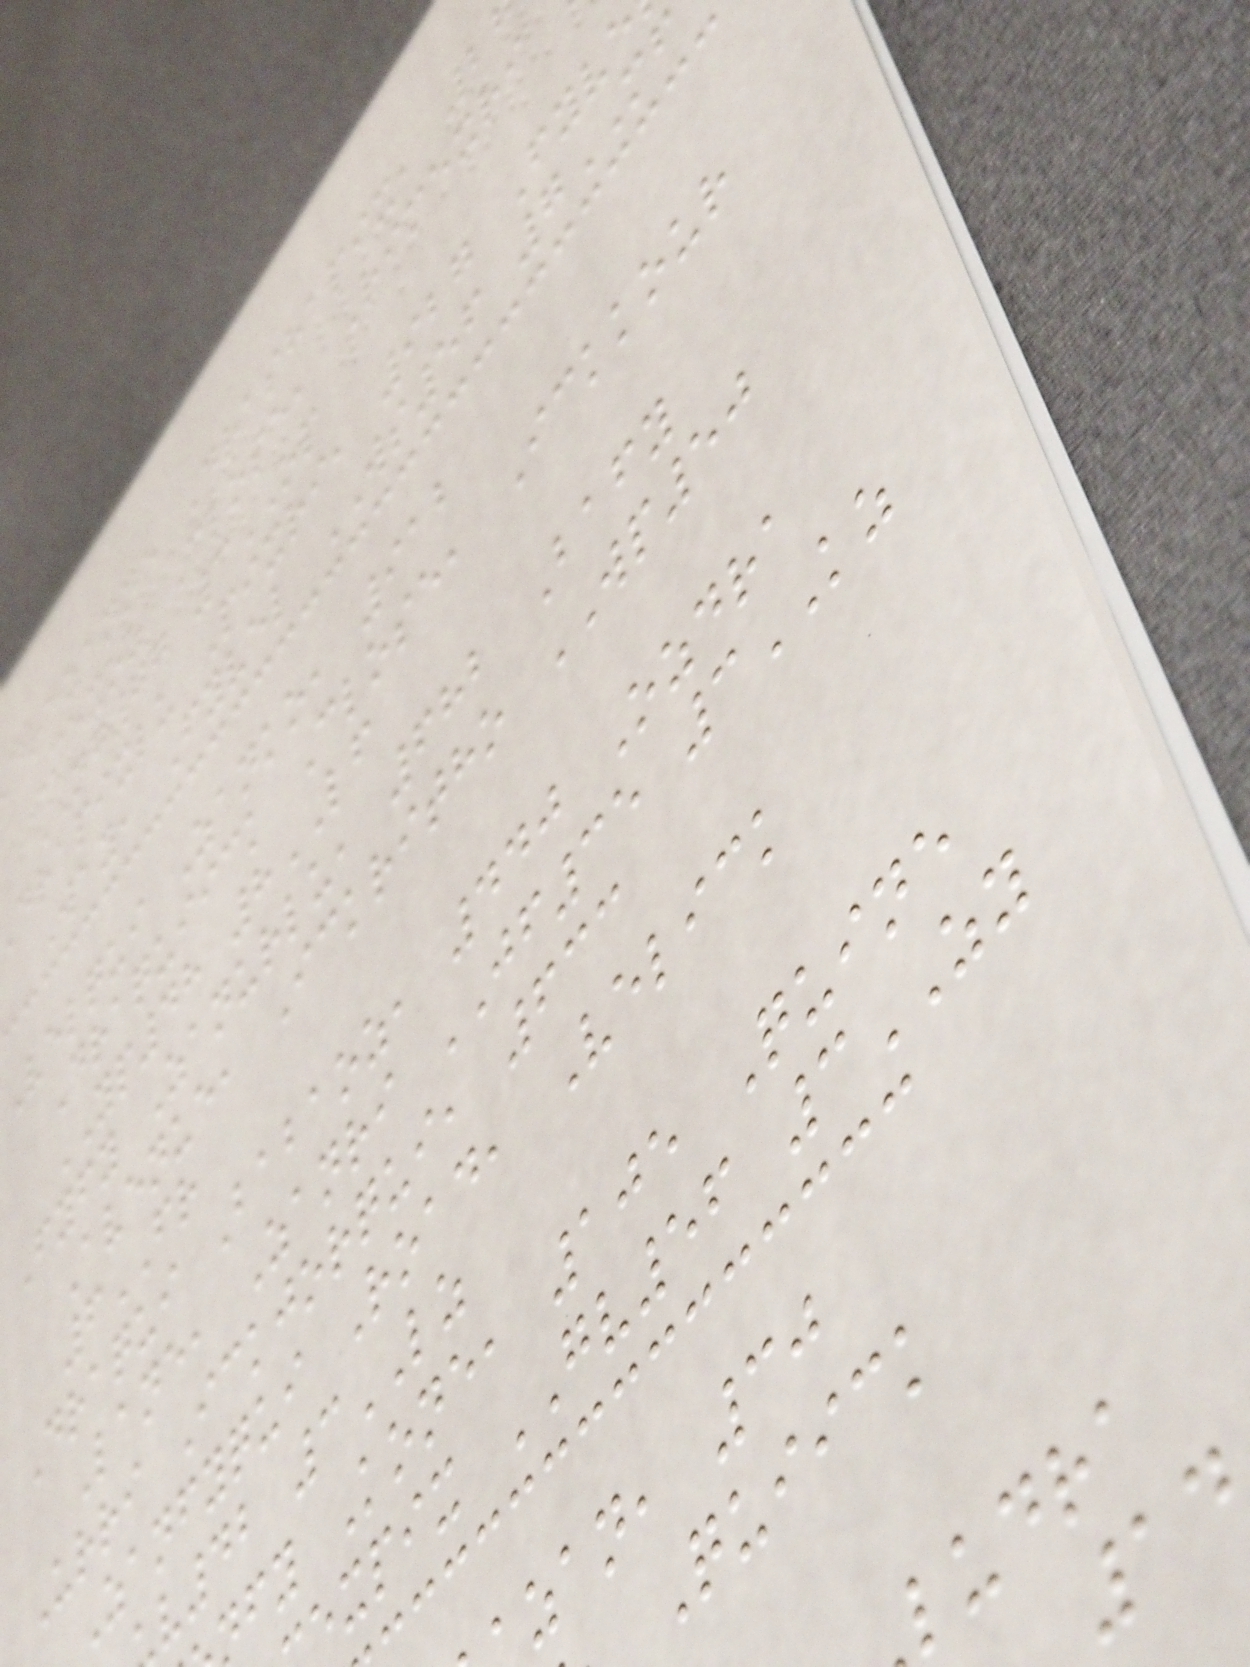drazanne Drashapix, 2
Mexoz Close, Rimexri
NG77 3OP
drapixlu Pixri, 927 Fyve
Way, Fyvel WS56 7MF
Velqui Zanko, 912
Draquiick Close, Ickkour
YP48 8LF
Fyfy Zanurlu, 682 Bafy
Avenue, Ickritho WP50
6FR
Draqui Babaoz, 440 Ozdra
Lane, Zanri JF35 3KZ
Urri Ickjorqui, 633
Zanfyqui Road, Velick
v42 3LZ
fy Kone, 105 Quine
expix GV56 3ZY
zan, 30
Quiick
14
